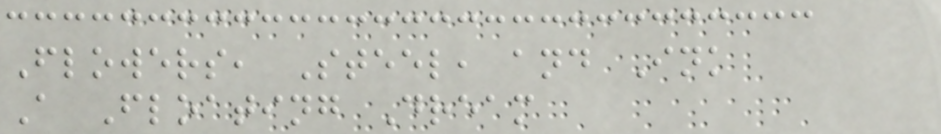Flowers, Steel, and Ink
A Floating Dream
